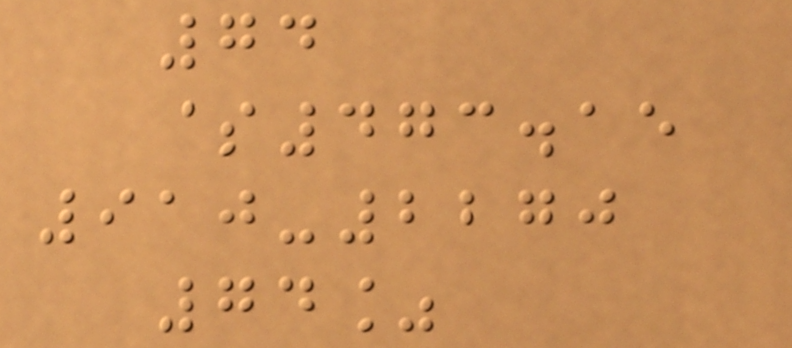74
$473.15
910-2270
74%
